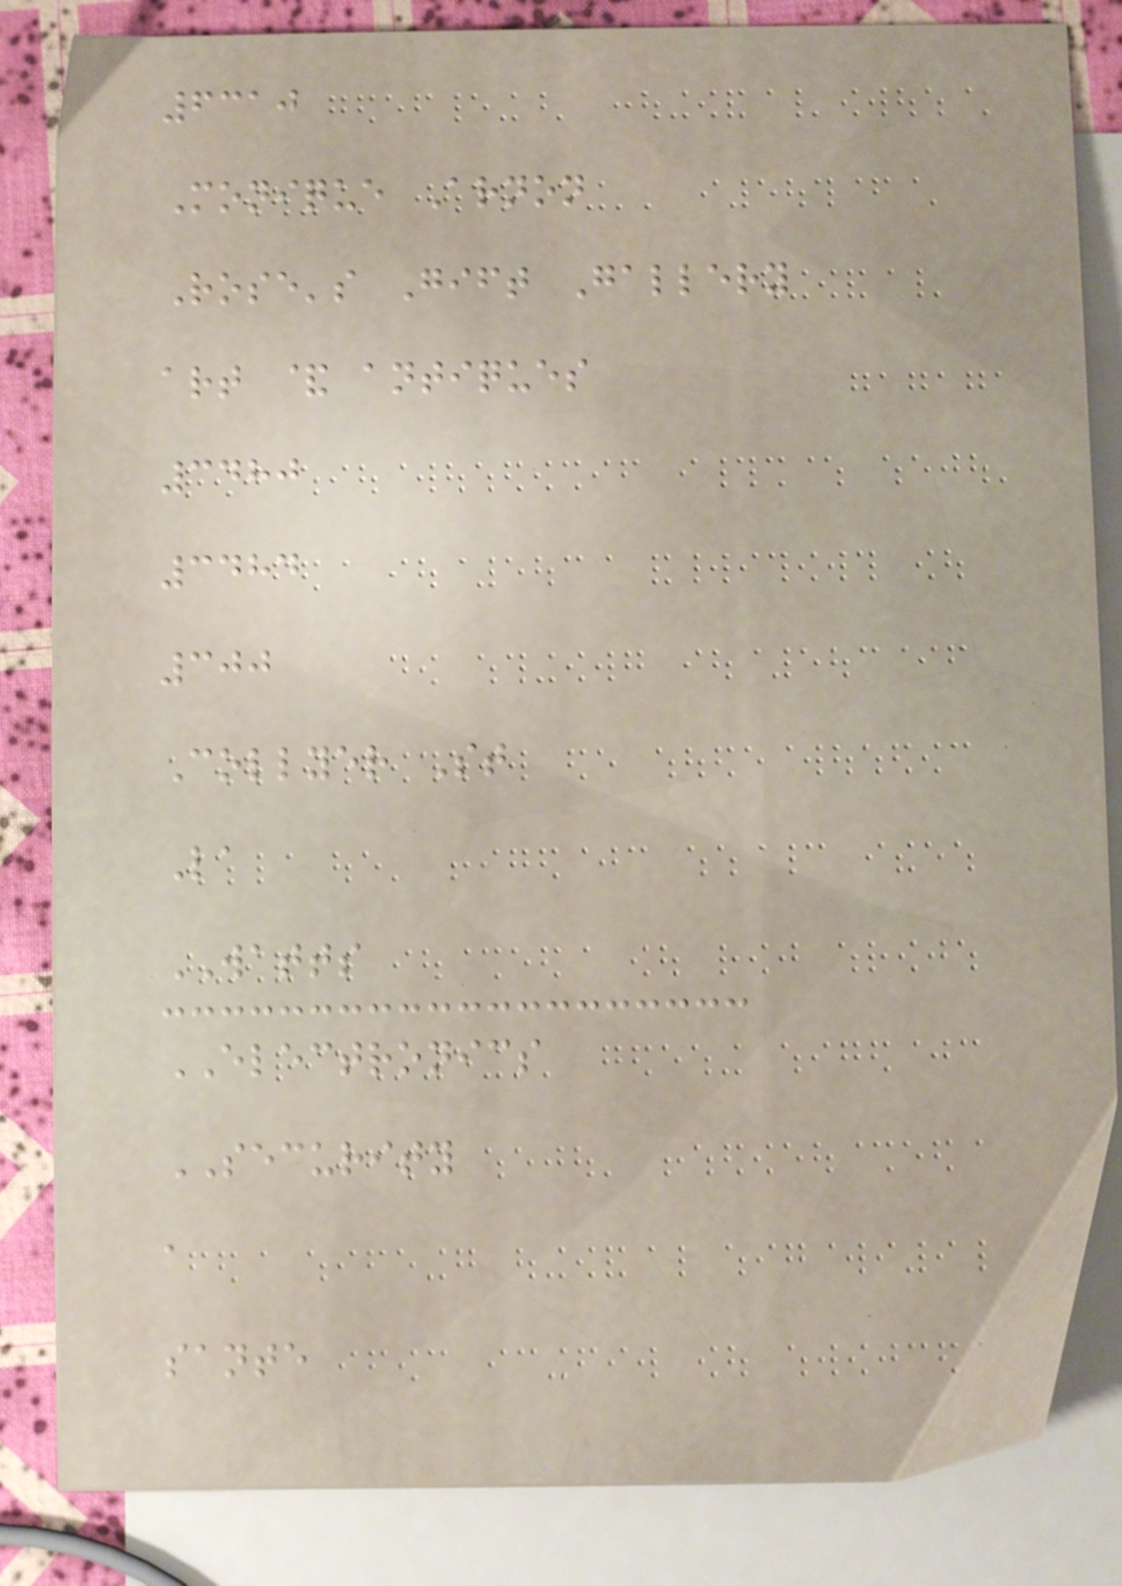6310
Monique Arnon
Rose's Gift Gallery
art & antiques
3480
3484
300
Collyer St
La
WATTS
ELECTRONICS
SECURITY
a
sante
